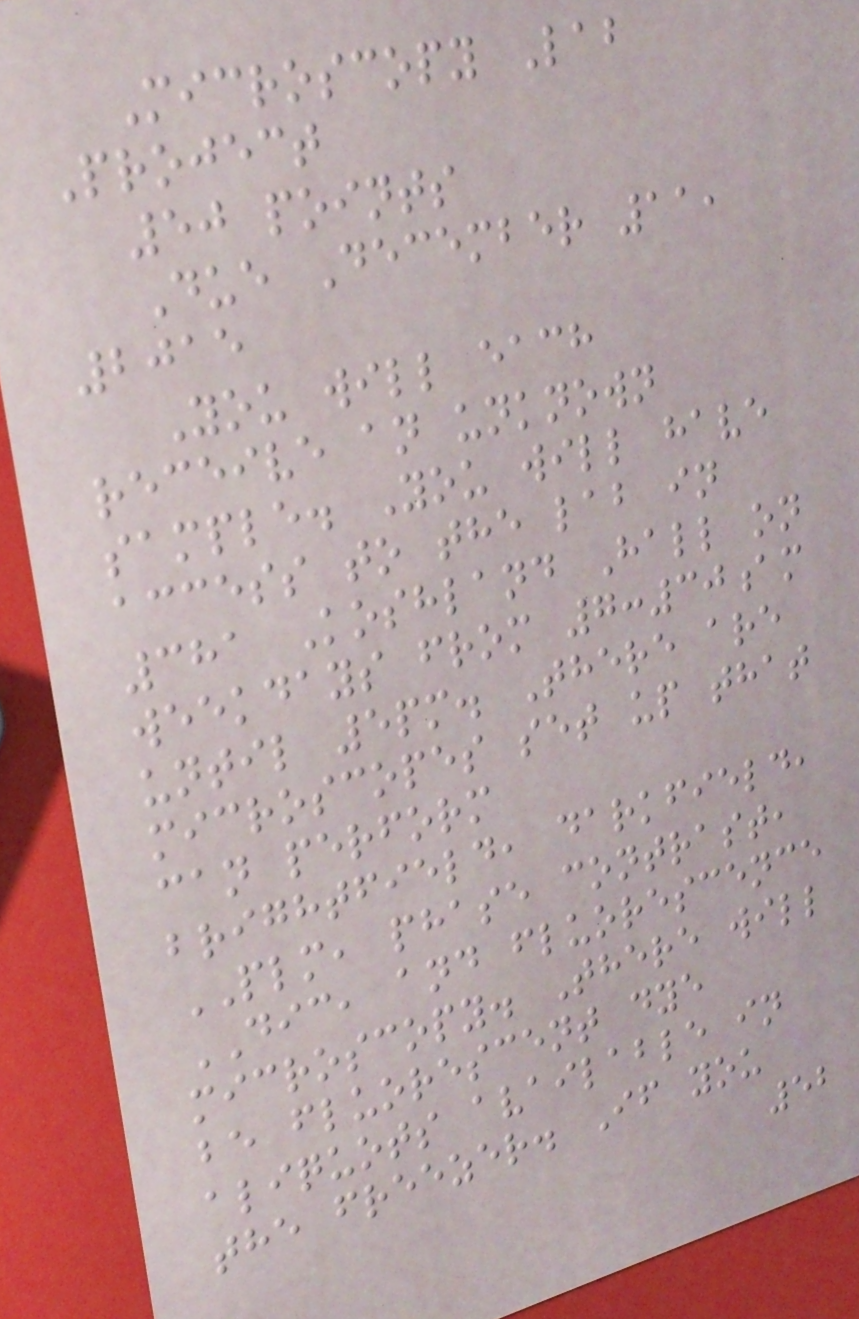Microscopy Lab
Project
50 points
Due December 11,
2015
You will each
receive an unknown
sample. You will have
access to the lab in
381 Koshland Hall on
weekdays from 7:30am
until 5pm. There are
microscopes set up that
can perform
brightfield, darkfield,
PLM, phase contrast,
DIC, and fluorescence
microscopy. There will
be fluorescent dye
aliquots available in
the freezer. If you
52
